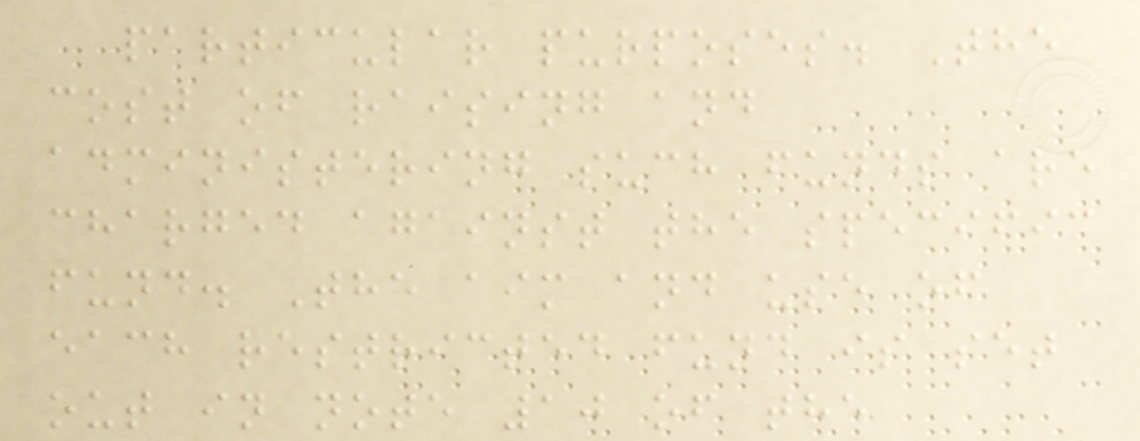particular purposes. The
cost of raising and
administering such funds are
charged against the specific
fund. The aim and use of
each restricted fund is set
out in note 10 of the
